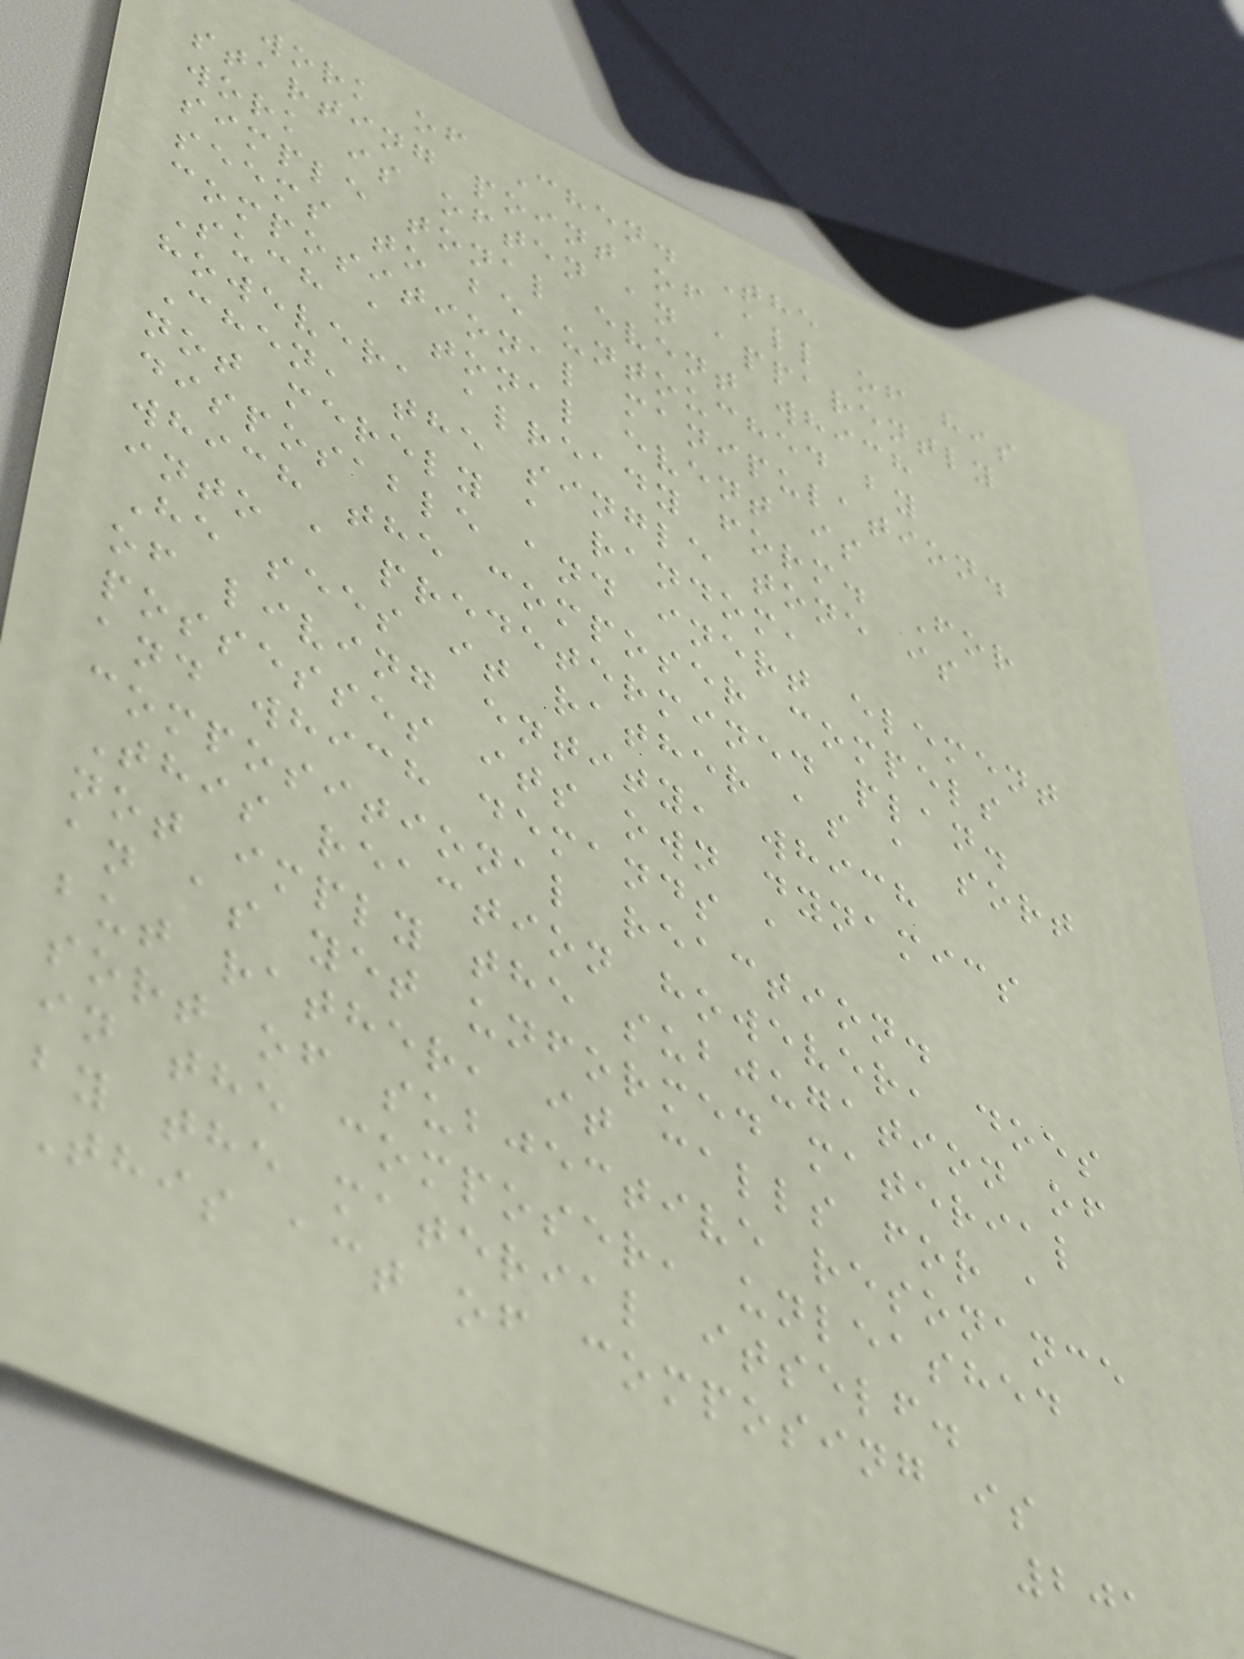work of Chen. The
starting point of all of his
work is often an apparently
simple tonal event which
seems to be untouched by
compositional manipulation.
Such a tonal event is
however, already form. For
Chen, the single tone is
not merely a random,
disposable and inert element
which the composer compels
into a predetermined plan.
He sees it rather as a sort
of living entity, which
possesses its own dynamics
and which demands a
compositional reaction.
This reaction however, does
not imply the subjugation of
an as yet unformed material
but rather, it calls for a
sort of subjective resonance
in the composer, unleashed
by the material itself.
This act of composing is
201
